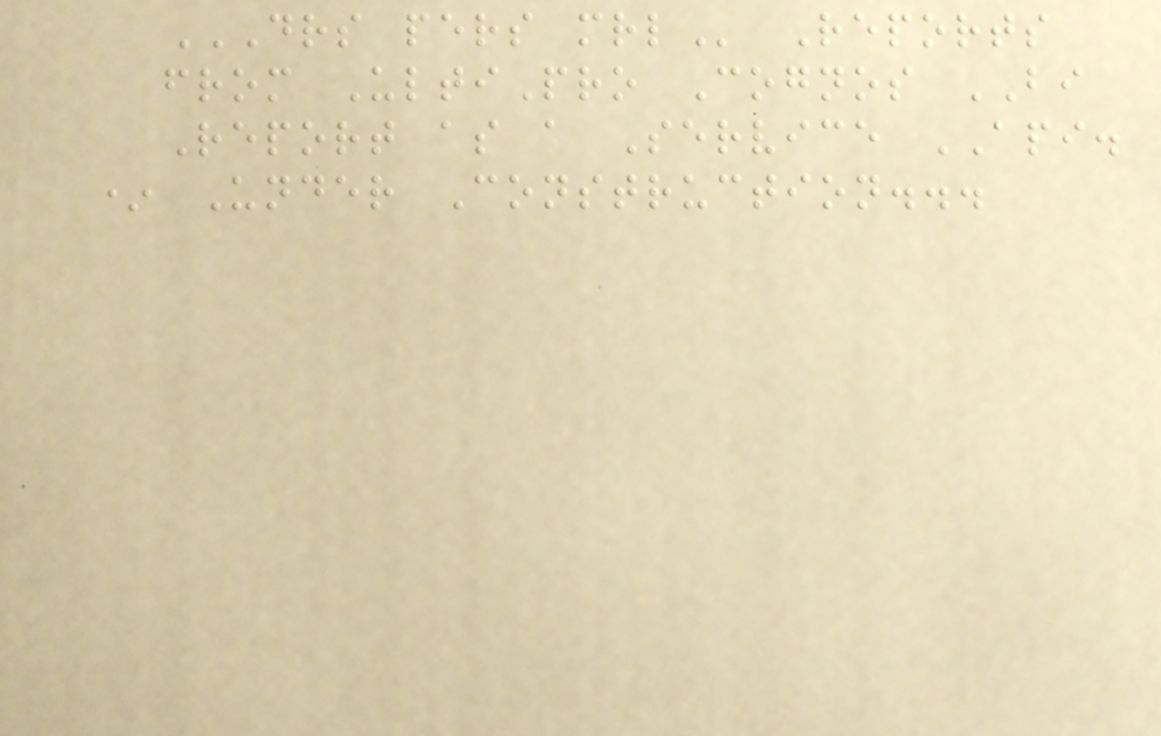DRS PERS MRL Reports
from UltiPro Cognos BI
Report as a Service API.
* Under Construction...
